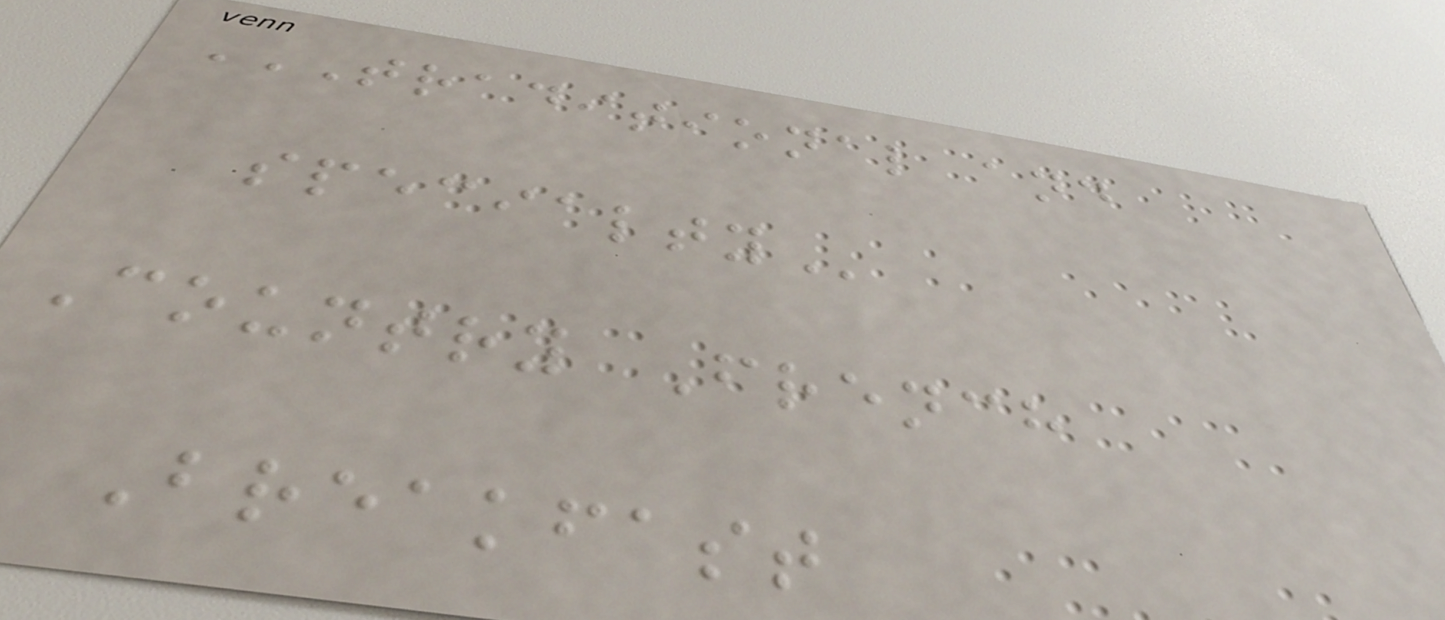TRADITIONAL AND
SPECIALTY
Country French
Breakfast
